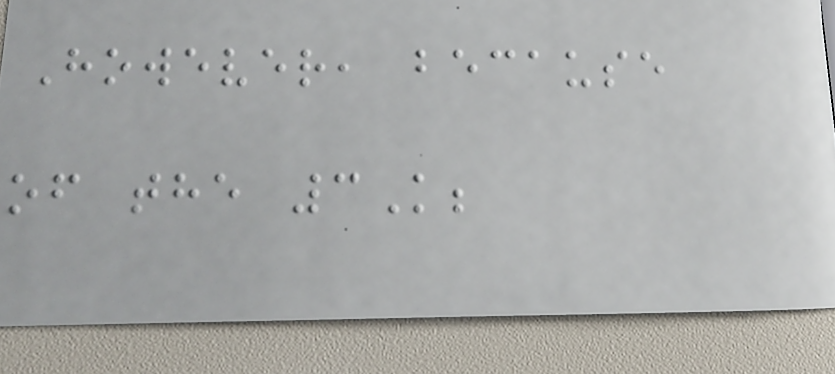However, because
of the 3K;
